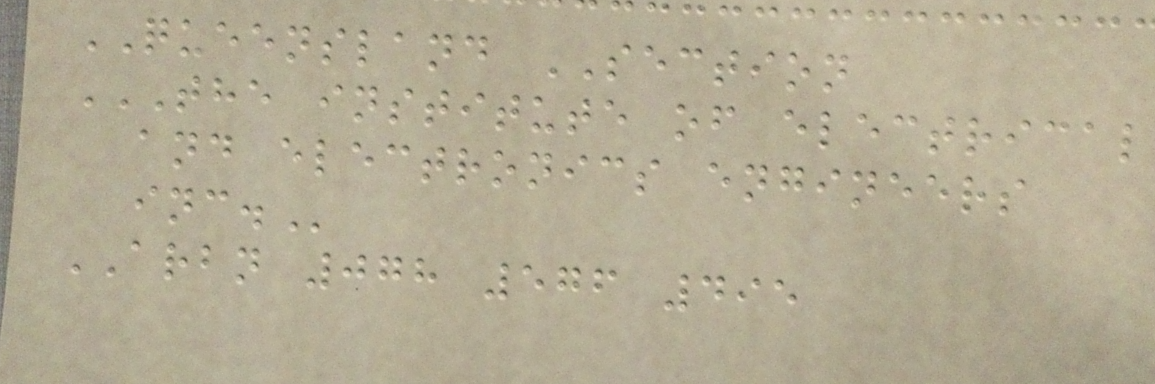QUEENSLAND SECTION
THE INSTITUTE OF ELECTRICAL
AND ELECTRONICS ENGINEERS
INC.
ARBN 078 576 495
